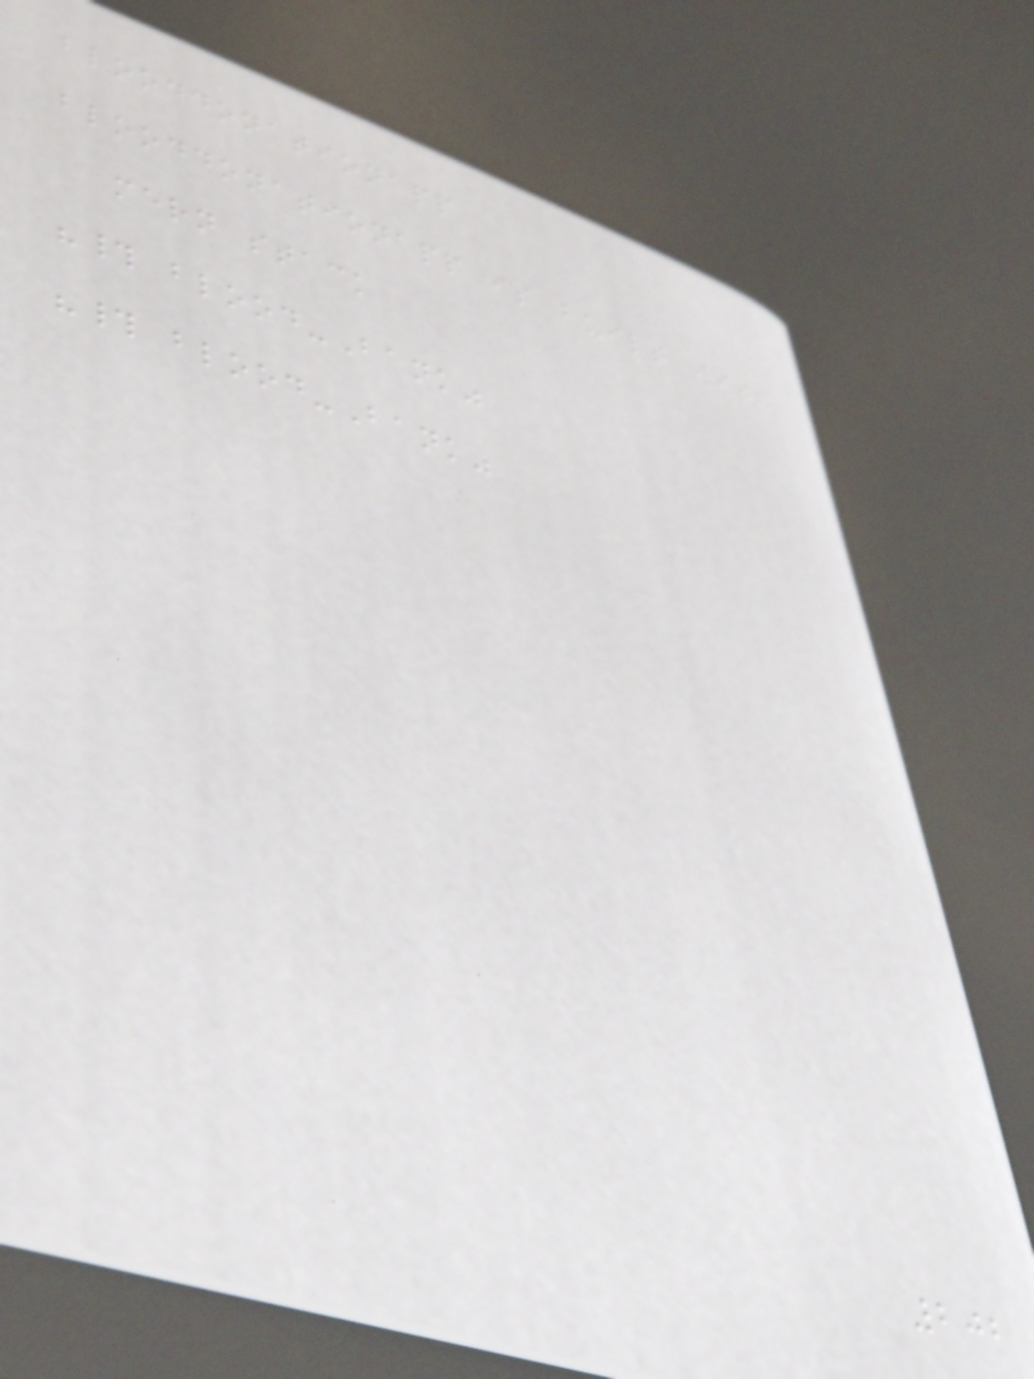blooddonationapp
blooddonationapp is built with
mern stack
"# blood-Bank"
"# blood-Bank"
202
